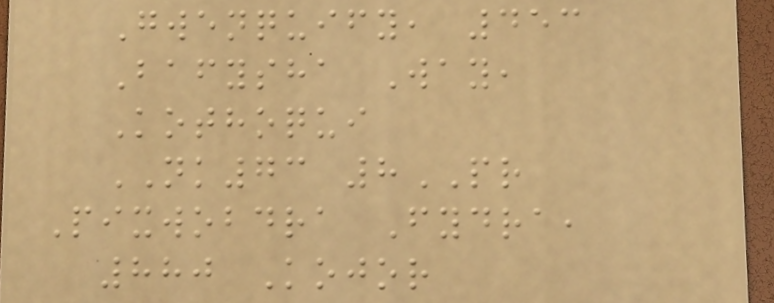Gwenquify, 453
Bafysha Way,
Kothoqui
NK73 8PR
Pixwobdra Fydra,
880 Kojor
